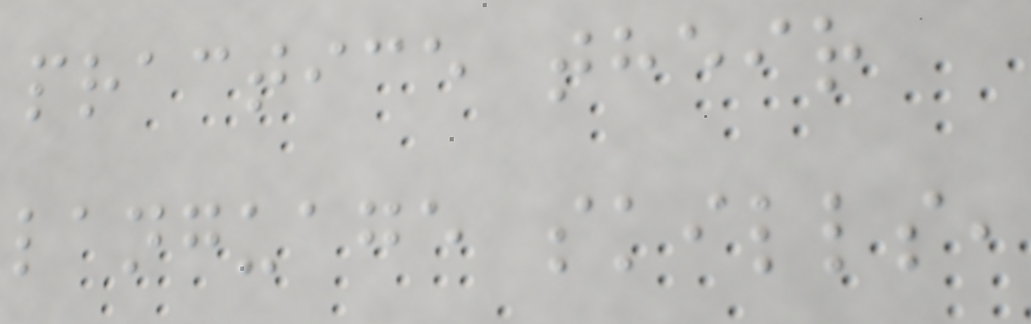practice their
language skills,
